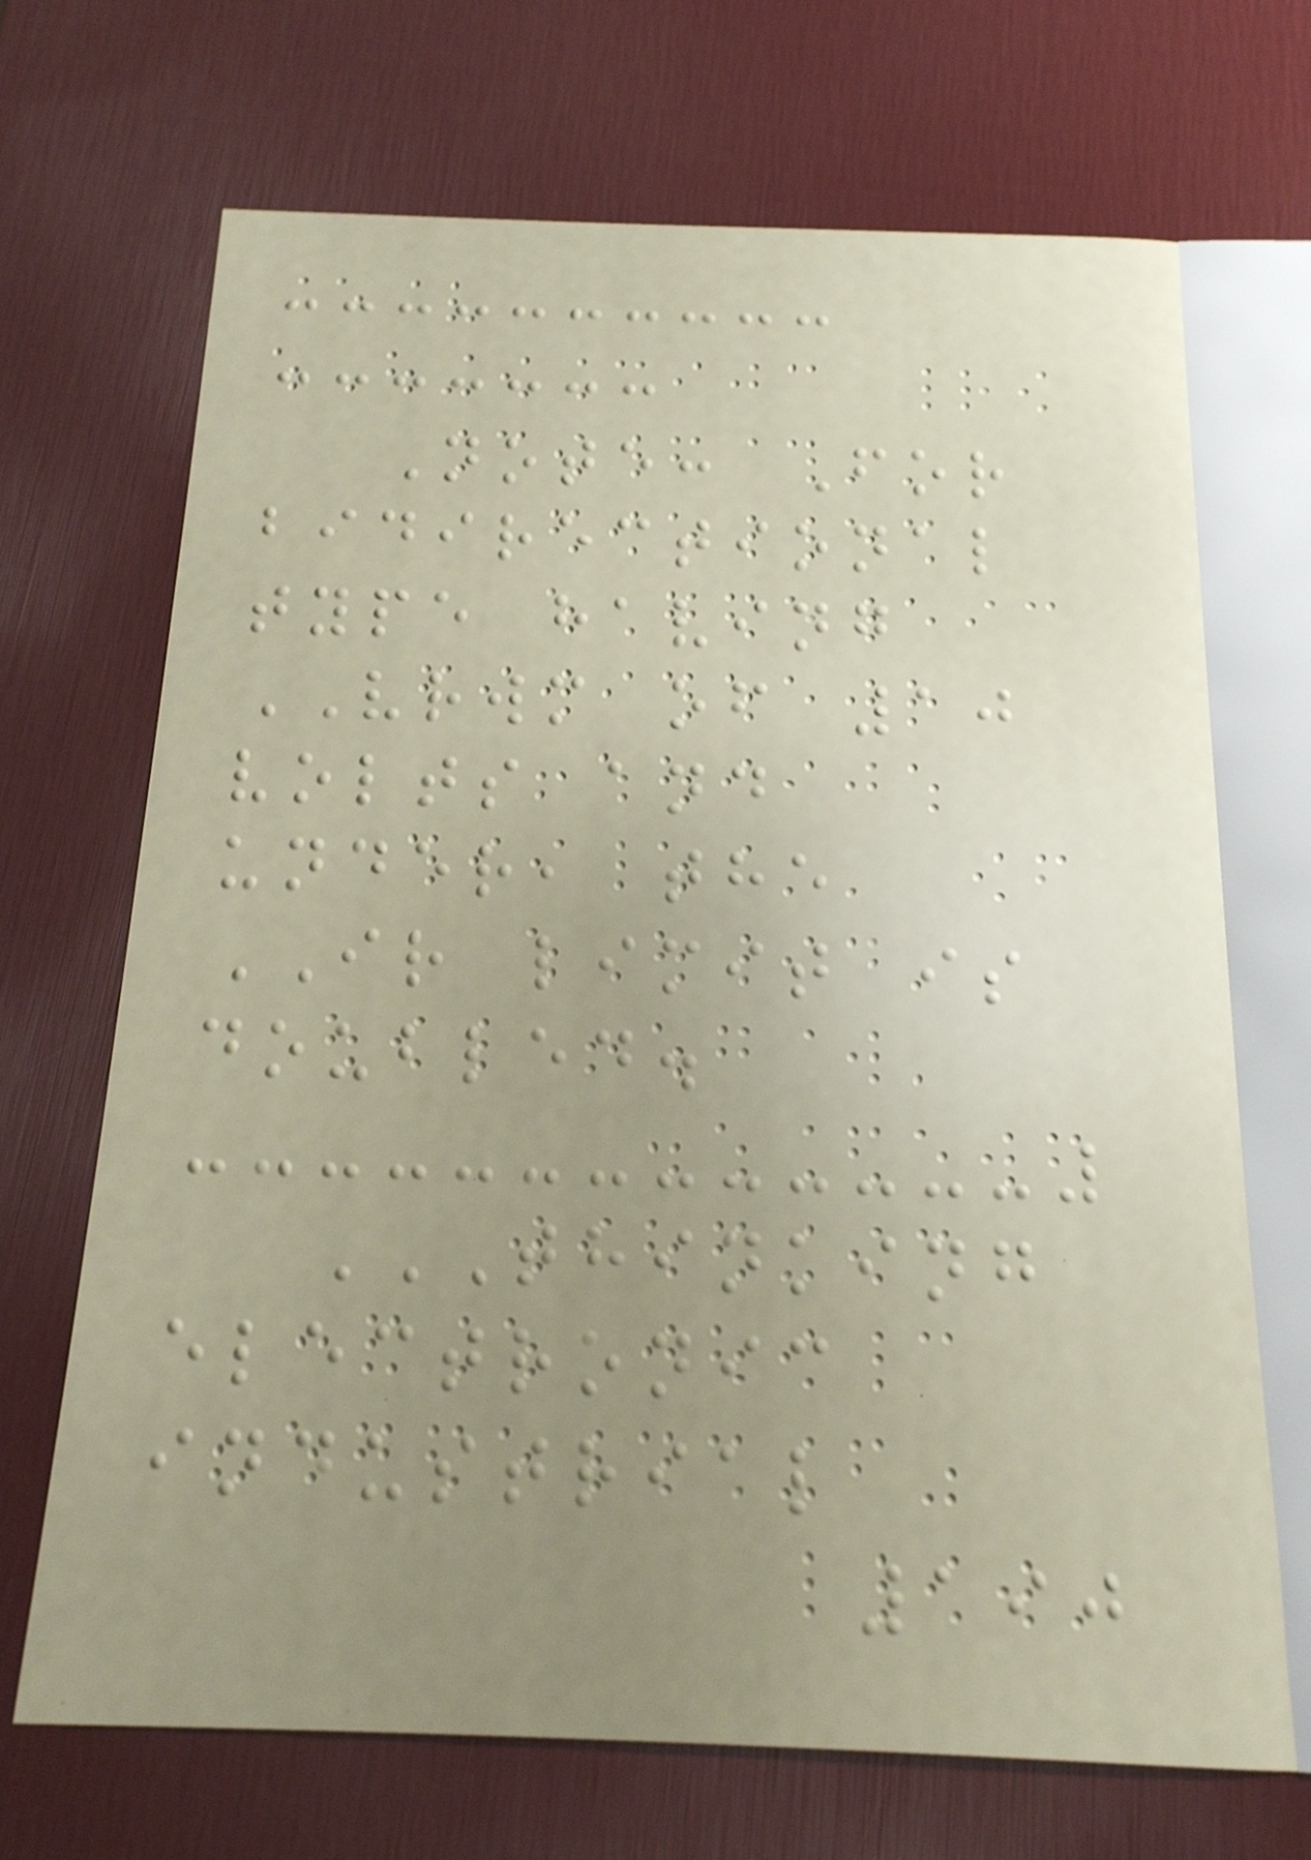Note: For
bidirectional
type having
VRWM of 10
volts and
under, the
IR limit is
doubled.
THINKING
ELECTRONIC
INDUSTRIAL
190
